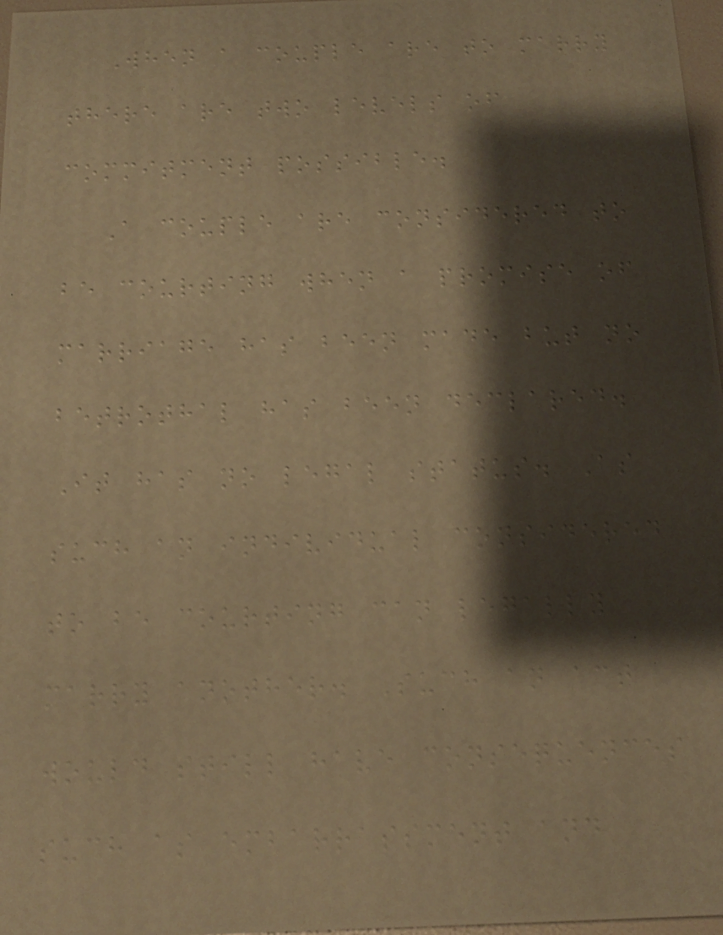When a couple are to marry
there are two levels of
commitment possible.
A couple are considered to
be courting when a promise of
marriage has been made but no
betrothal has been declared.
It has no legal status. As
such an individual considered
to be courting can legally
marry another. Such an act
would still have consequences
such as embarrassment and
